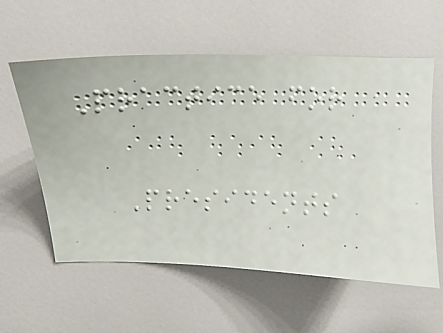Practice for
Presidents
